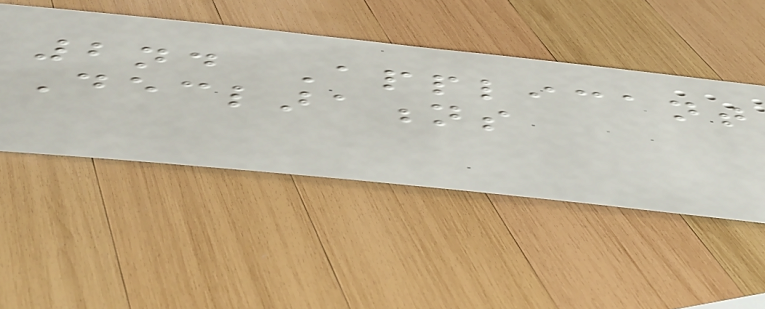2nd Applicant
Declarations
